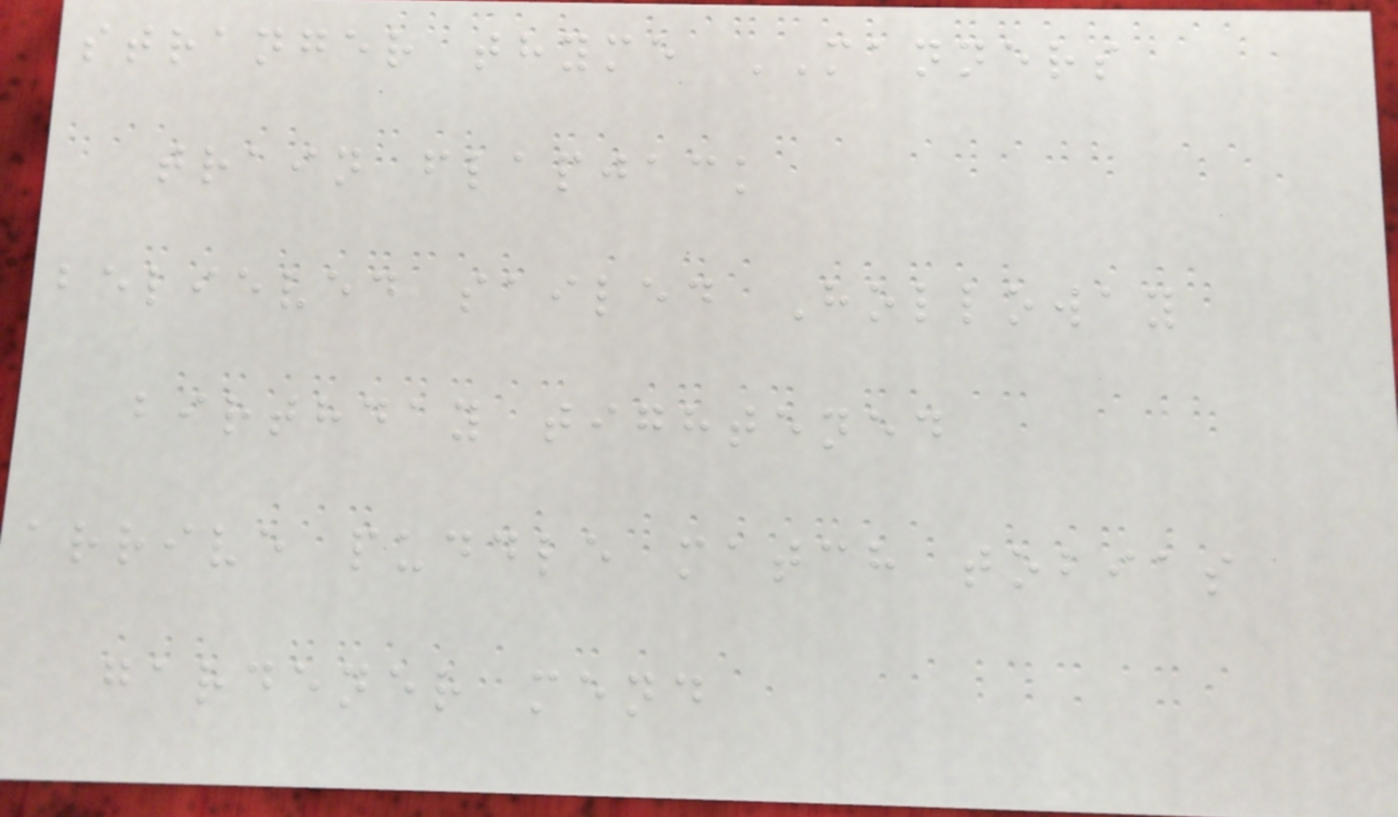stranger thyme MANNERS
train flapjack
believed sailed Holloway
birthday tightened
arrive puddle match tobias
gardener mend
